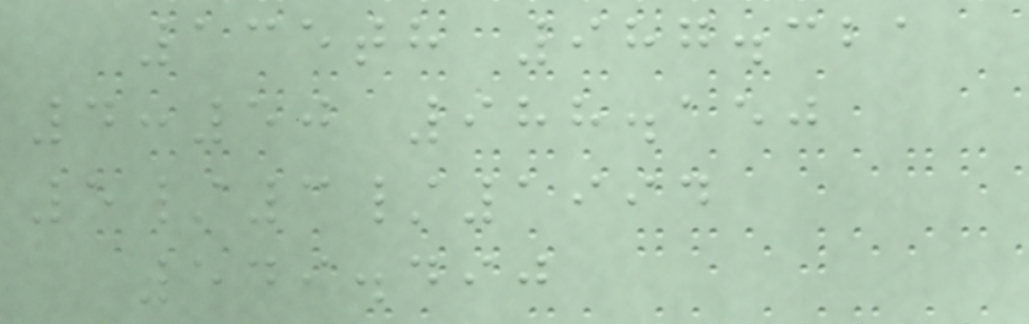135th 987.321
4:50 988.150
5/3/1994
549.490
